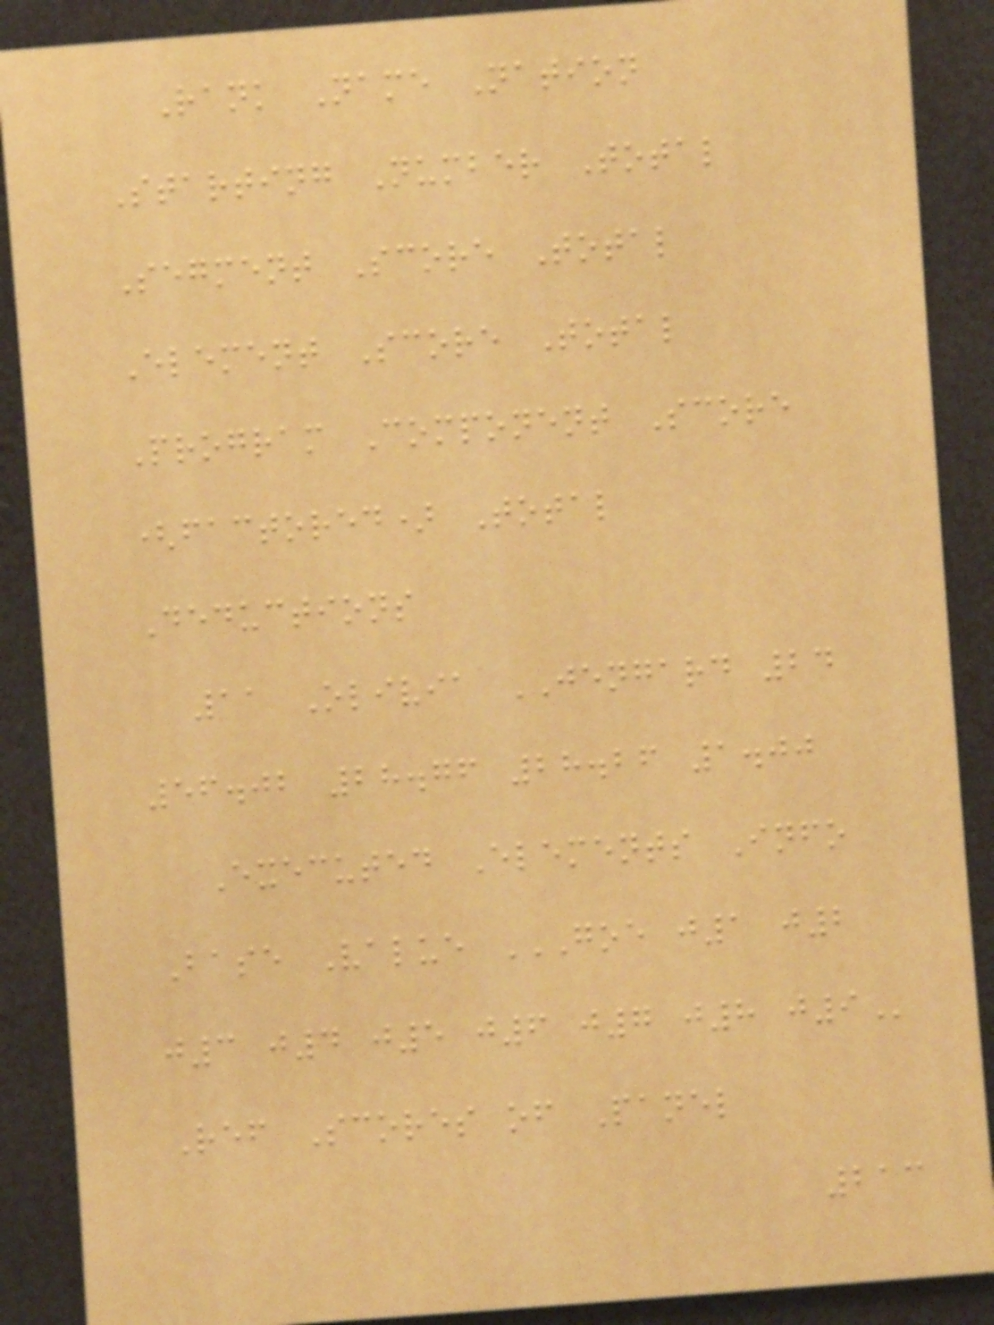Rank Name Nation
Starting Number Total
Segment Score Total
Element Score Total
Program Component Score
(factored) Total
Deductions
11 Olivia JENGARD 24
56.02 28.76 28.26 1.00
Executed Elements Info
Base Value GOE J1 J2
J3 J4 J5 J6 J7 J8 J9
Ref Scores of Panel
213
